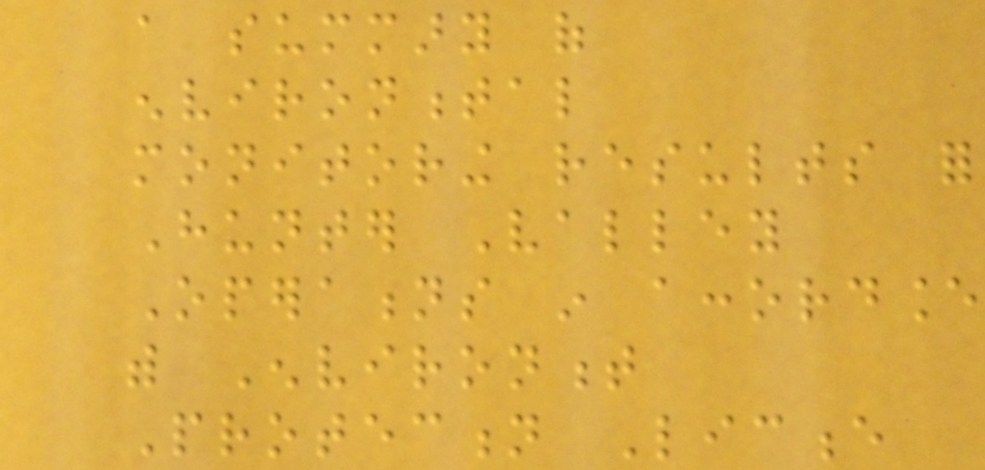a summary of
environmental
monitoring results for
Hunter Valley
Operations in accordance
with Environment
Protection Licence
